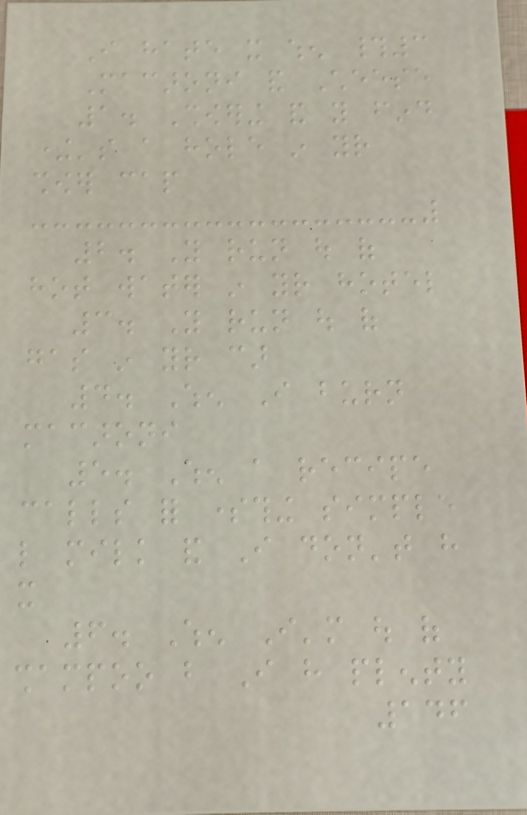I hate it when #3
Macaroni and Cheese
1. Showering and you find
there's a hole in your
shower cap
2. You run out of
hot water in your hotel
3. You run out of
gas in your car
4. When I burn
macaroni
5. When a recipe
calls for something simple
like milk and I don't have
it
6. When I'm out of
shampoo but I have plenty
146
